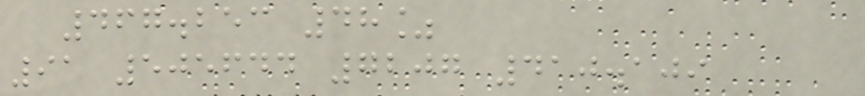467.253 48%
91 505644 7207 410.109
